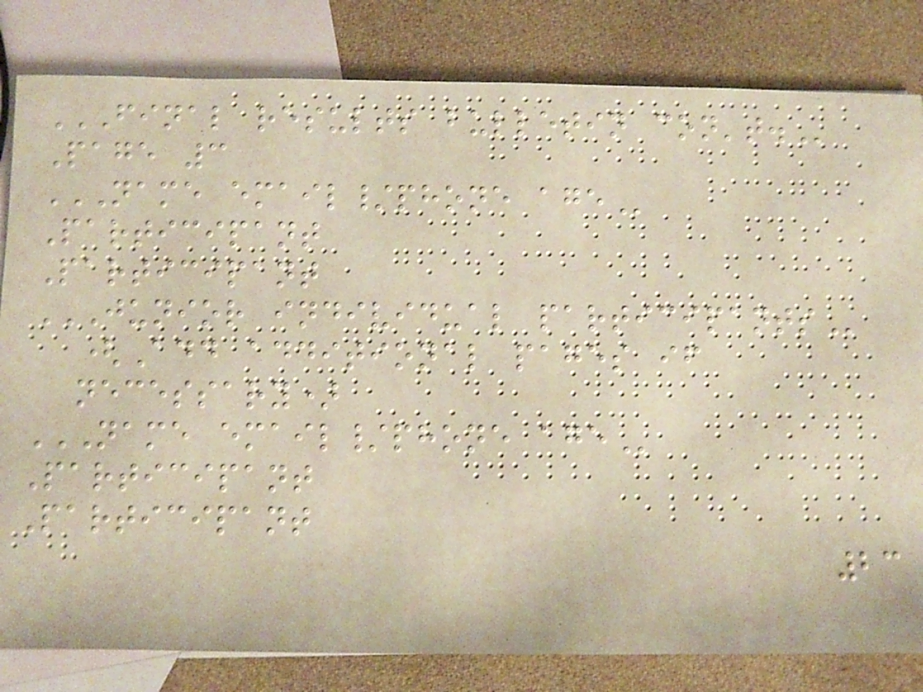FINAL RESULTS BULLETIN CON'T.
Page 3
NAME EMAIL/PHONE AGE
Participant
Participant
JUNIOR INDIVIDUAL PARTICIPANTS
(Add additional pages if
necessary)
NAME EMAIL/PHONE AGE
Participant
Participant
23
